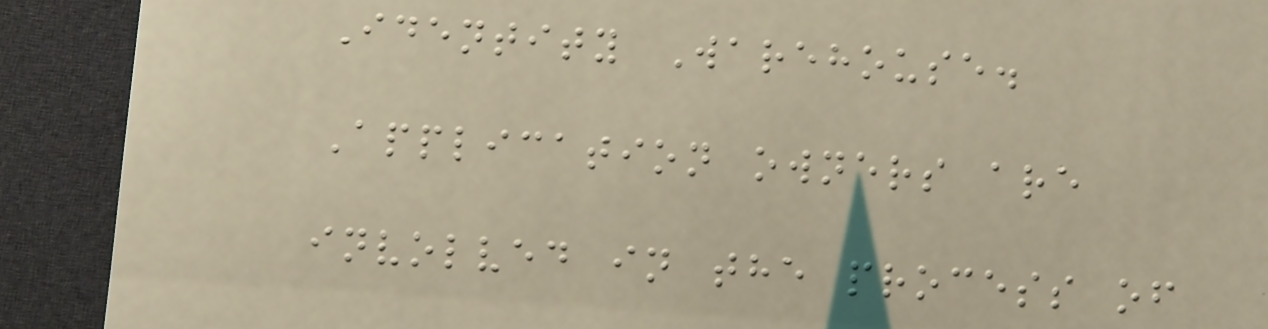Identity Warehouse.
Application owners are
involved in the process of
